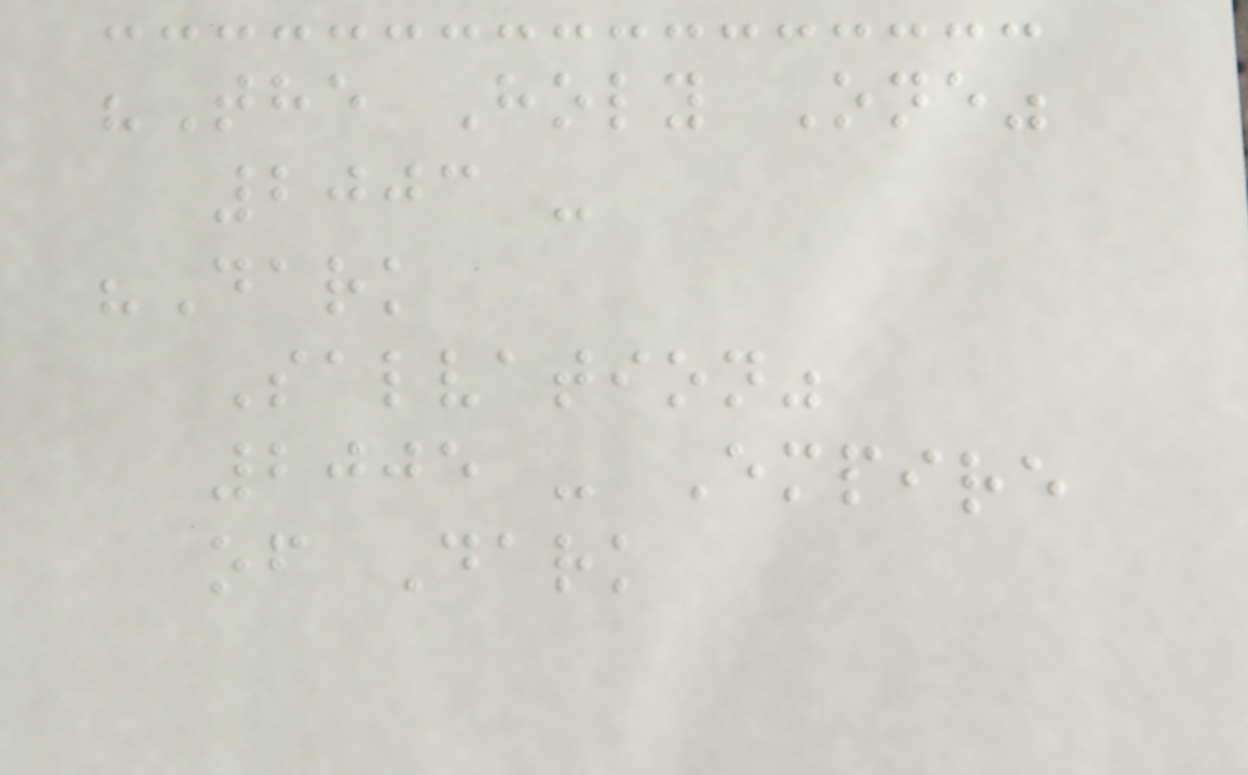"The Holy One"
2003 -
"Dark
Salvation"
2005 - Empire
of Dark
